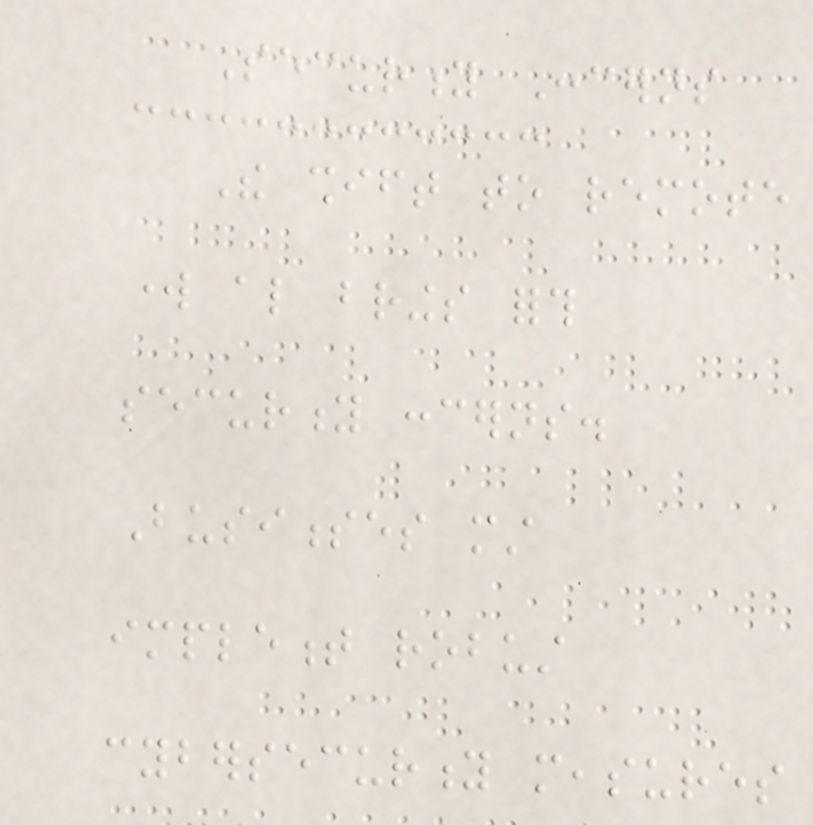Security Concerns
The shift to remote
work also brings forth
security concerns.
Businesses must
implement robust
cybersecurity measures
